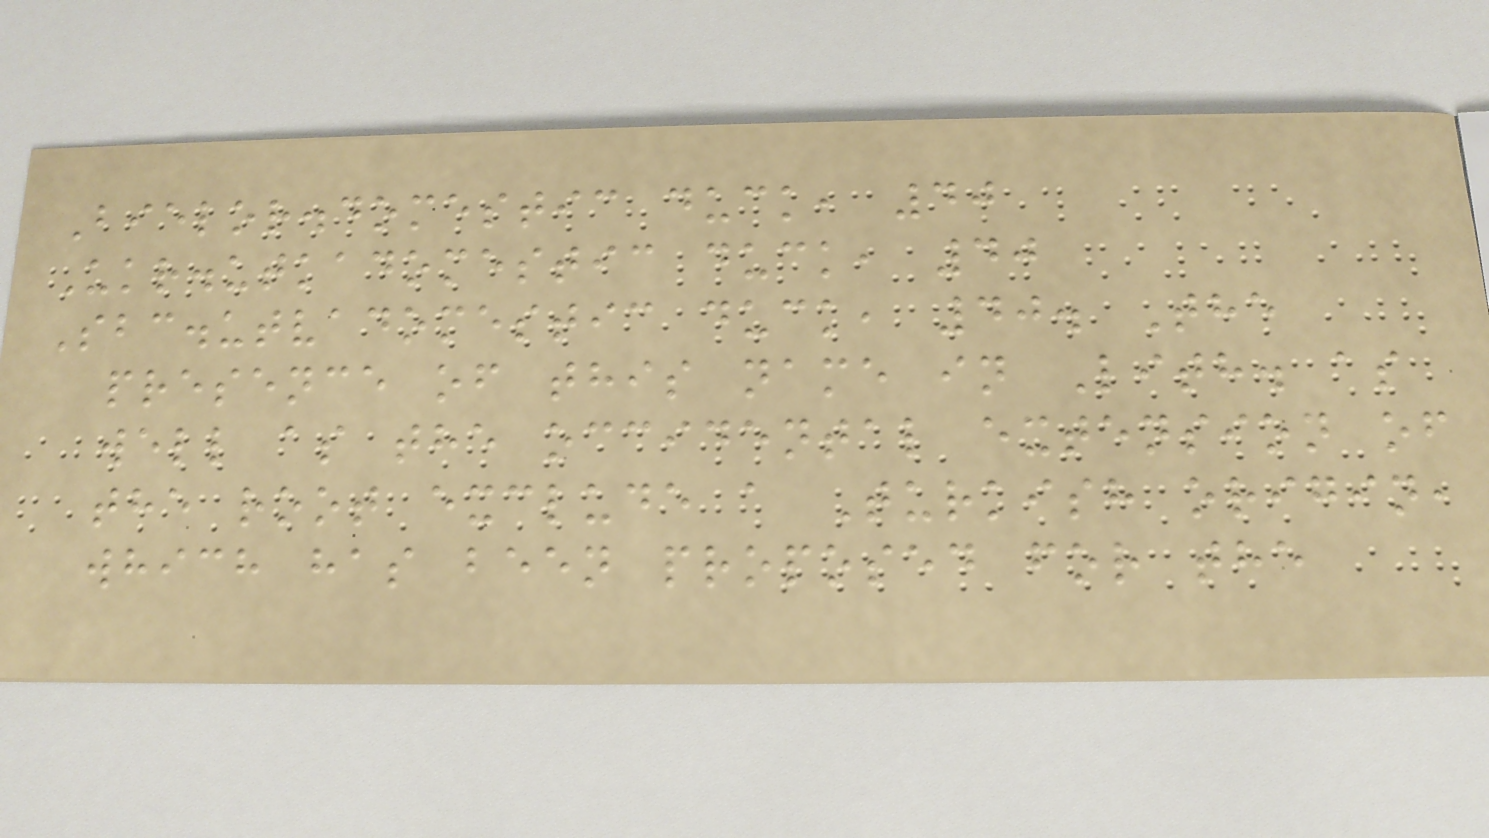Bielor.domestic duck, 40
Ukr.utkadomestic duck, 40
Sbc.utvadomestic duck, 40. The
presence of this name in Lith. as
well as the occidental extension of
the root exclude a Turkish origin,
which has been proposed for the
